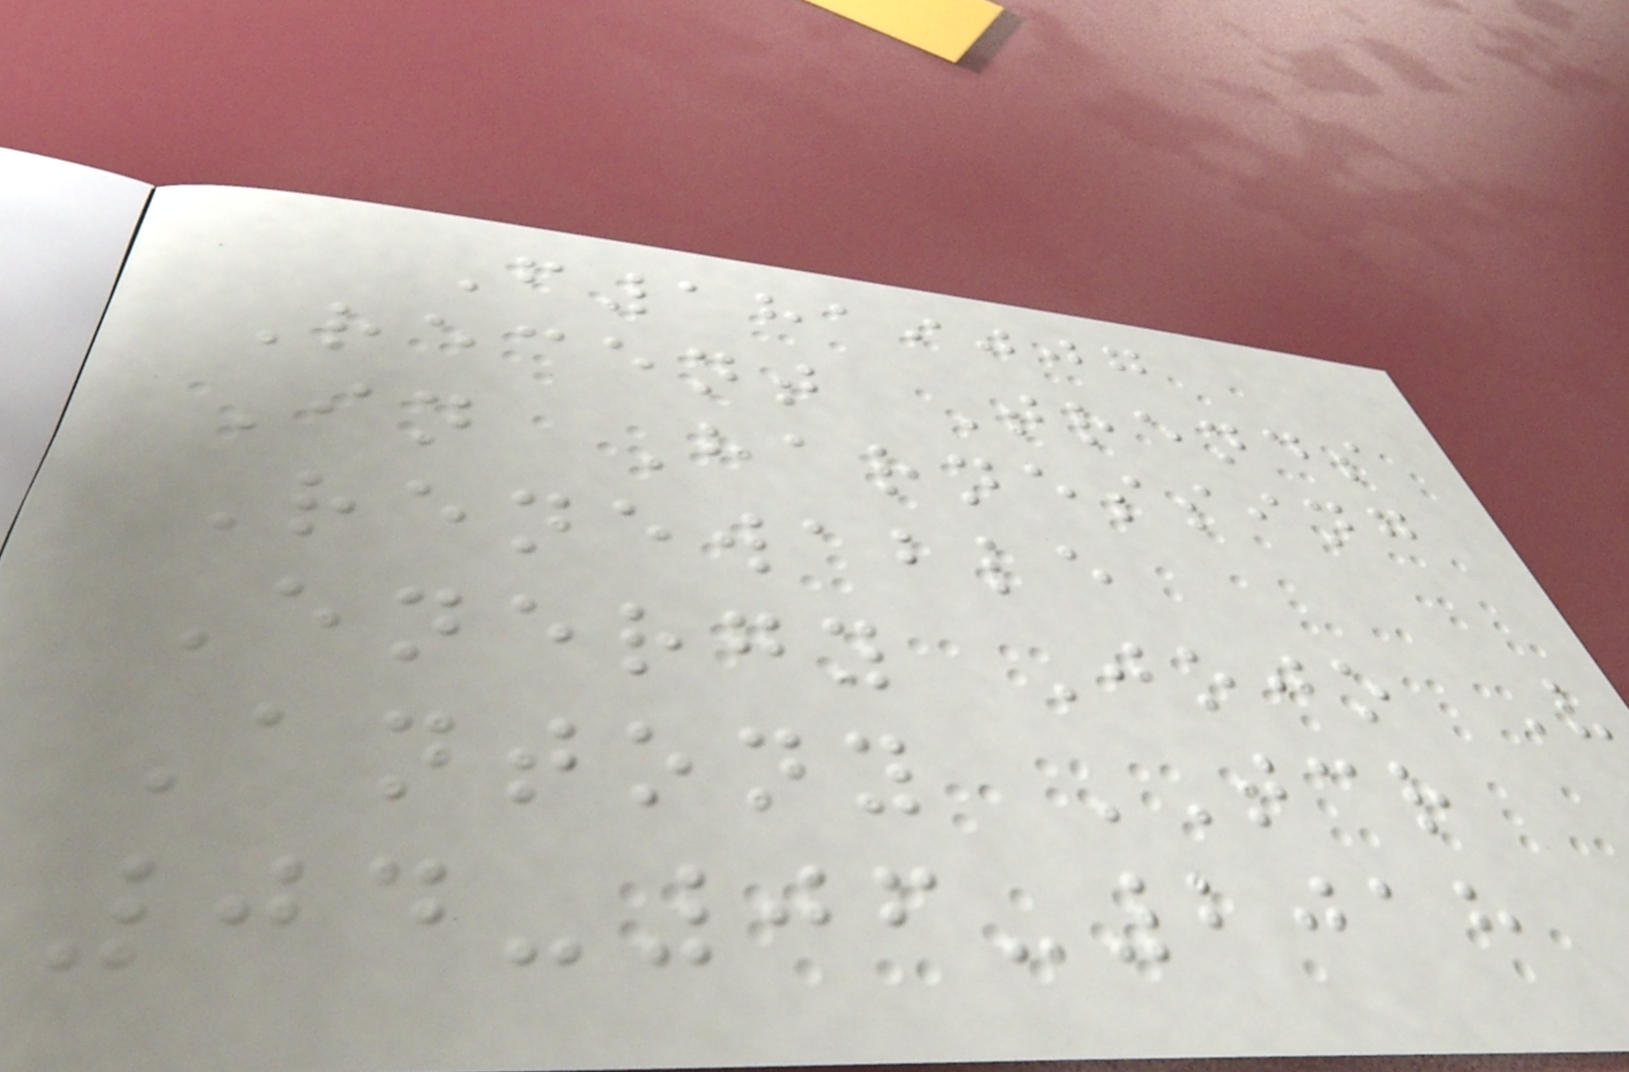F1819007
Recent Trends
In Harnessing
Renewable
Energy Jojo V
Antony TCR
04-06-2018
